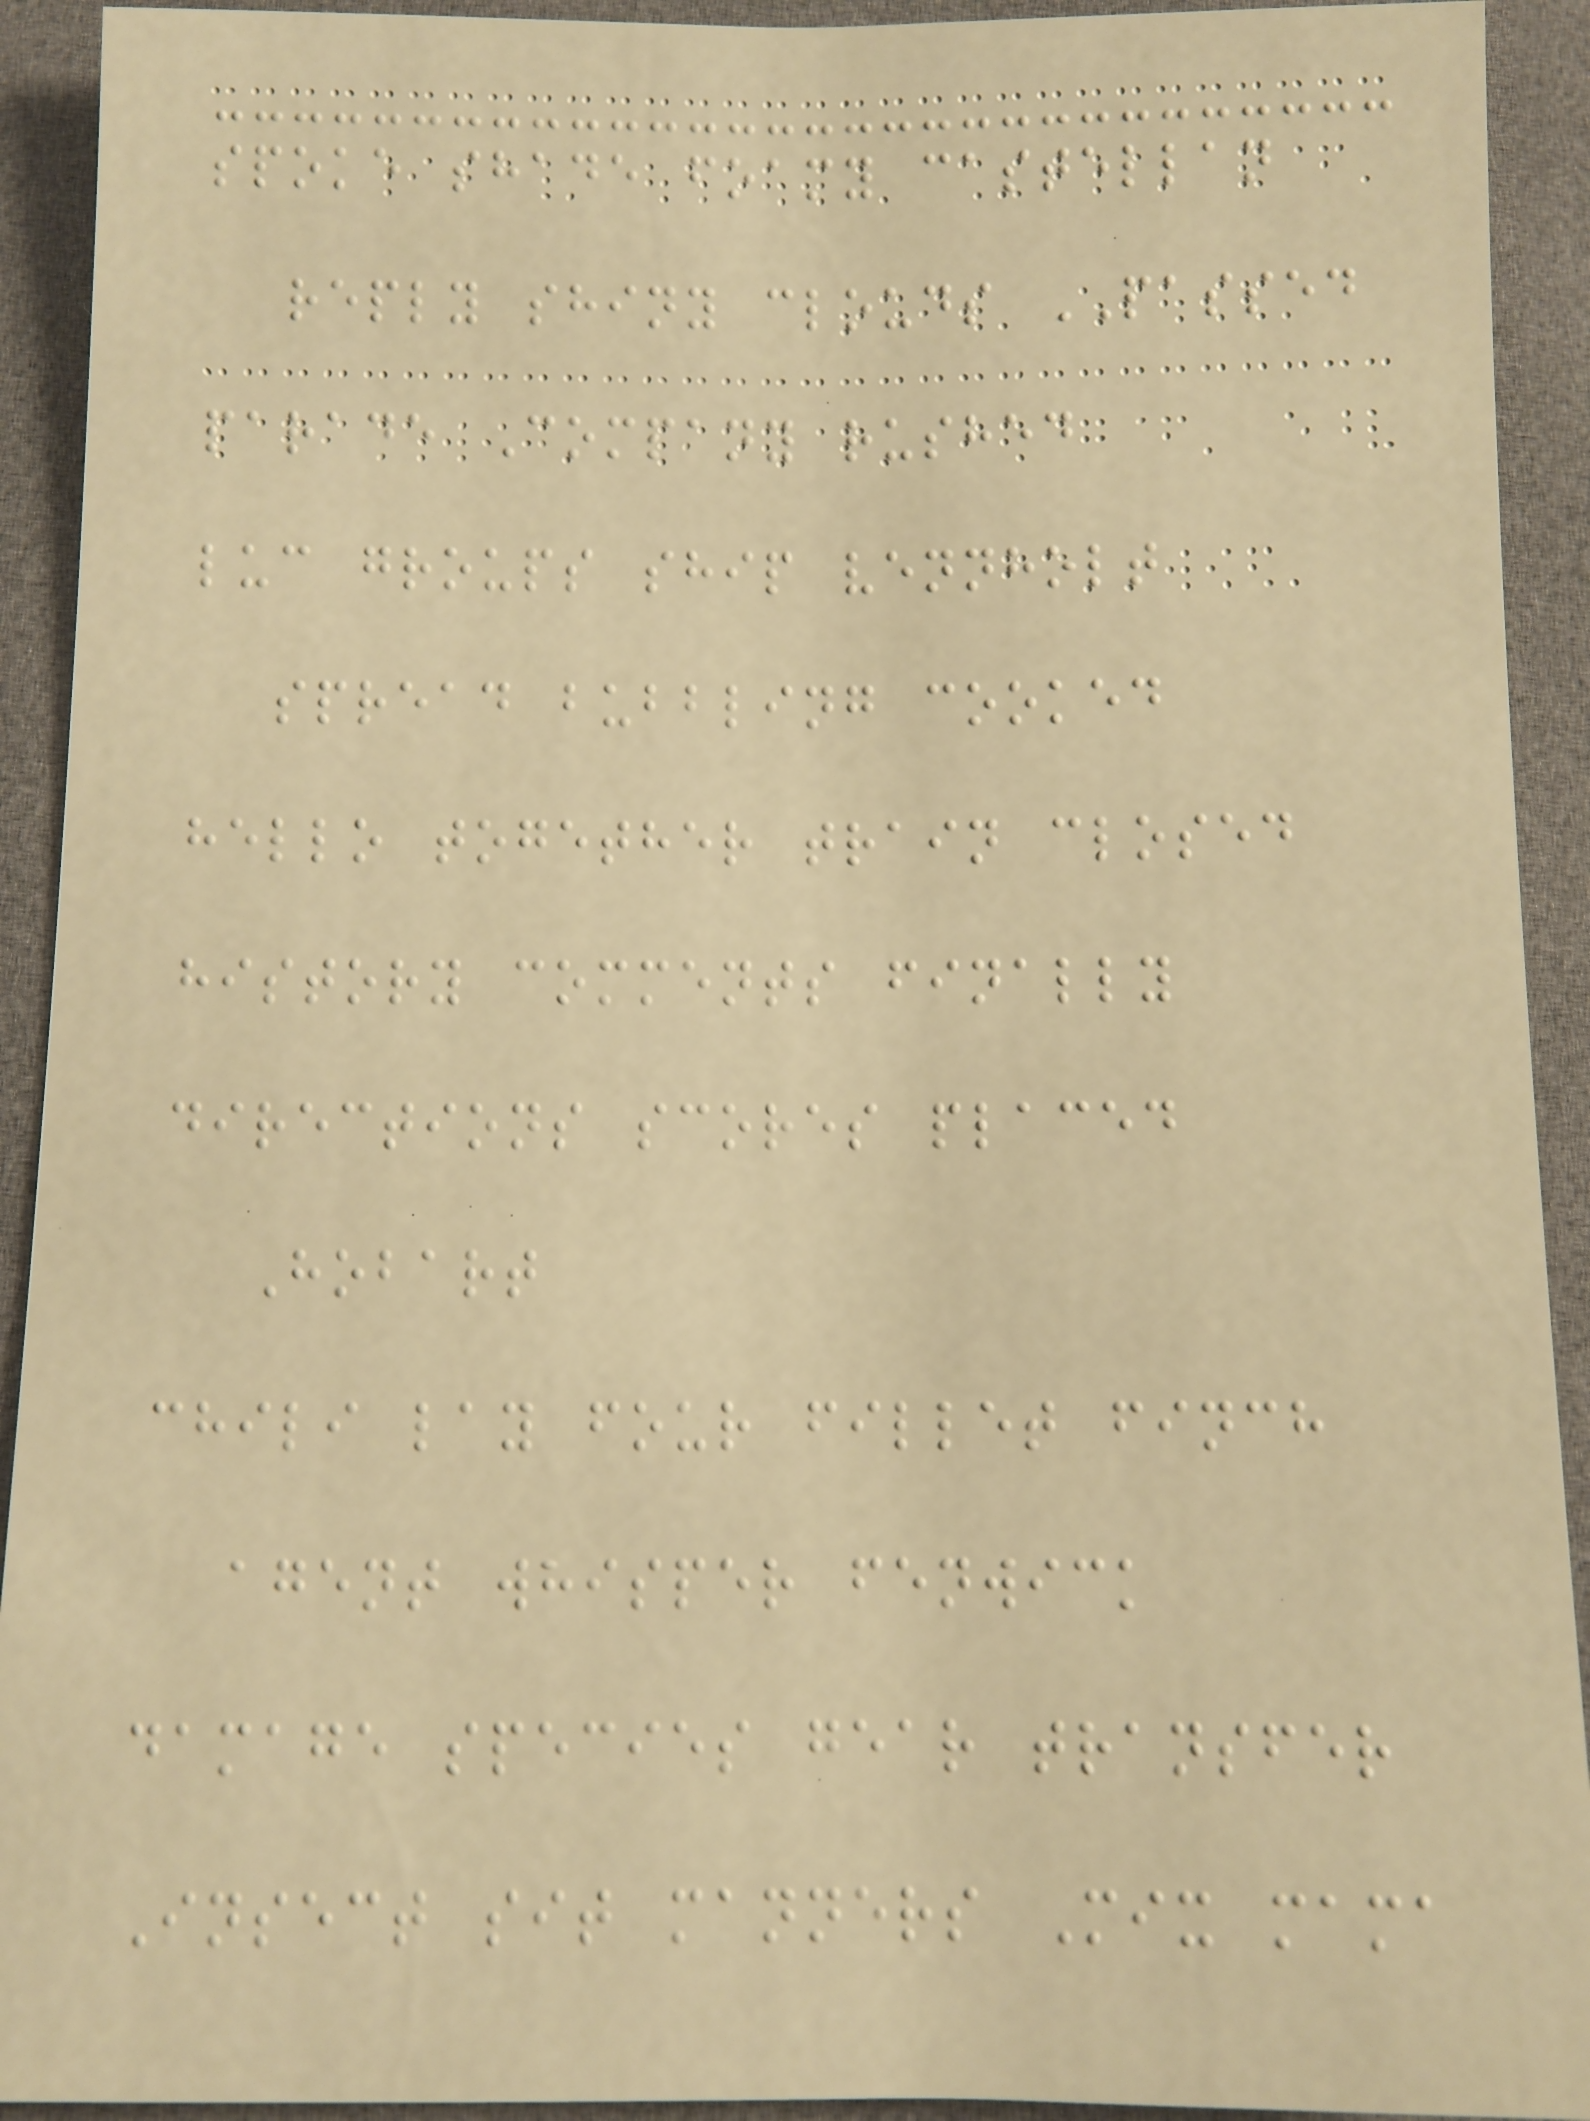spoke shade foamy castellan
reply shiny clouds PASSED
parade Company rushed
luc groups ship vennholt
spread bubbling cooked
hello together train closed
history comments finally
directions scores placed
Hobart
chili lay four fillet finch
agent whisper fenwick
damage species gear transfer
Insect sit manners Mix mama
